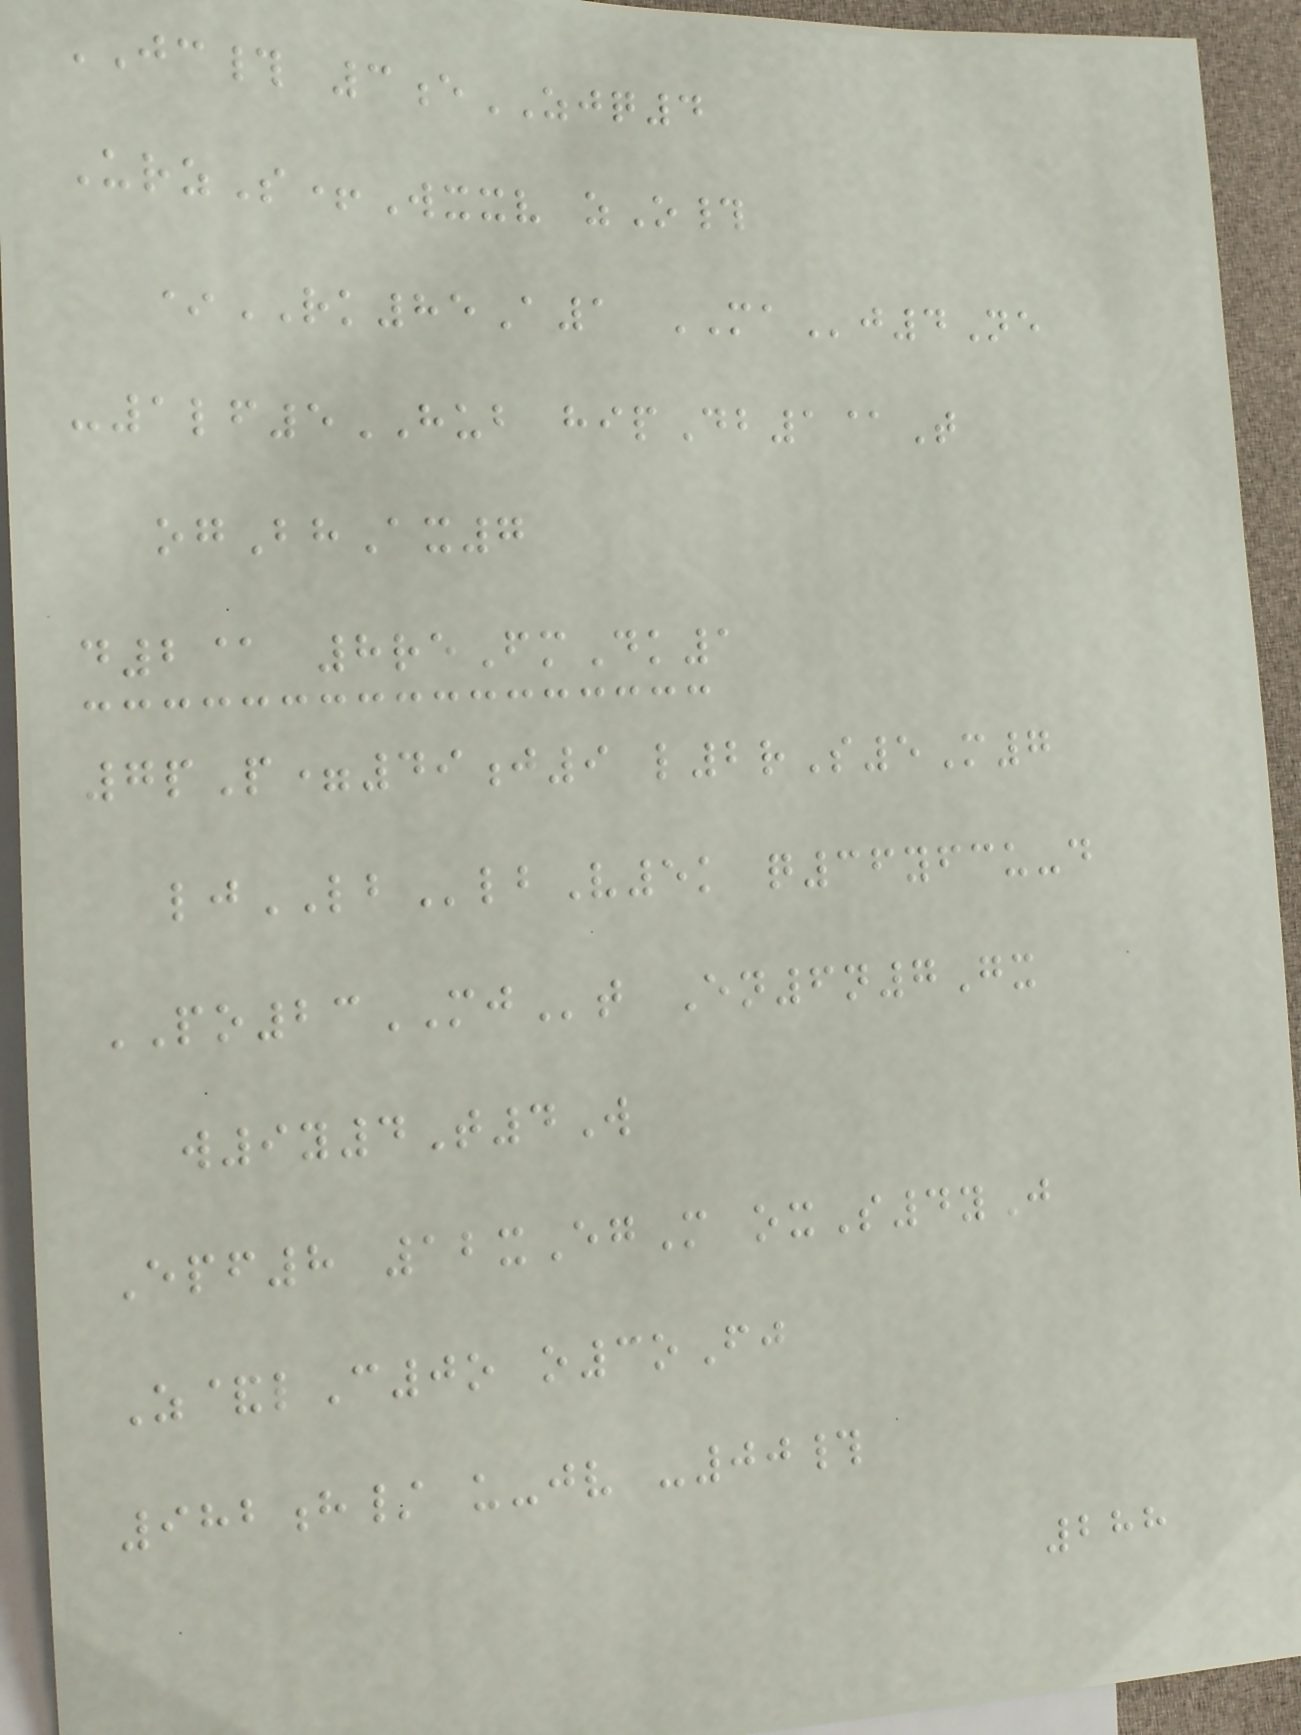JC# 3eZJQ4
UrzS+Wxxv zO#
*RK85A1 MAj4Ne
-1lf5HUB hipDb1@T
ogBhAx7
d2@ 8reFmDk1
7pP=49j9 l2rS5M7
ljLBlbV5k q36yfcu-d
PO23MJt En6n7Gx
w9y4T4W
Epf8 12xEgM oxS4yJ
Z&lC0o o3oFj
982h/ u-jv -00#
288
